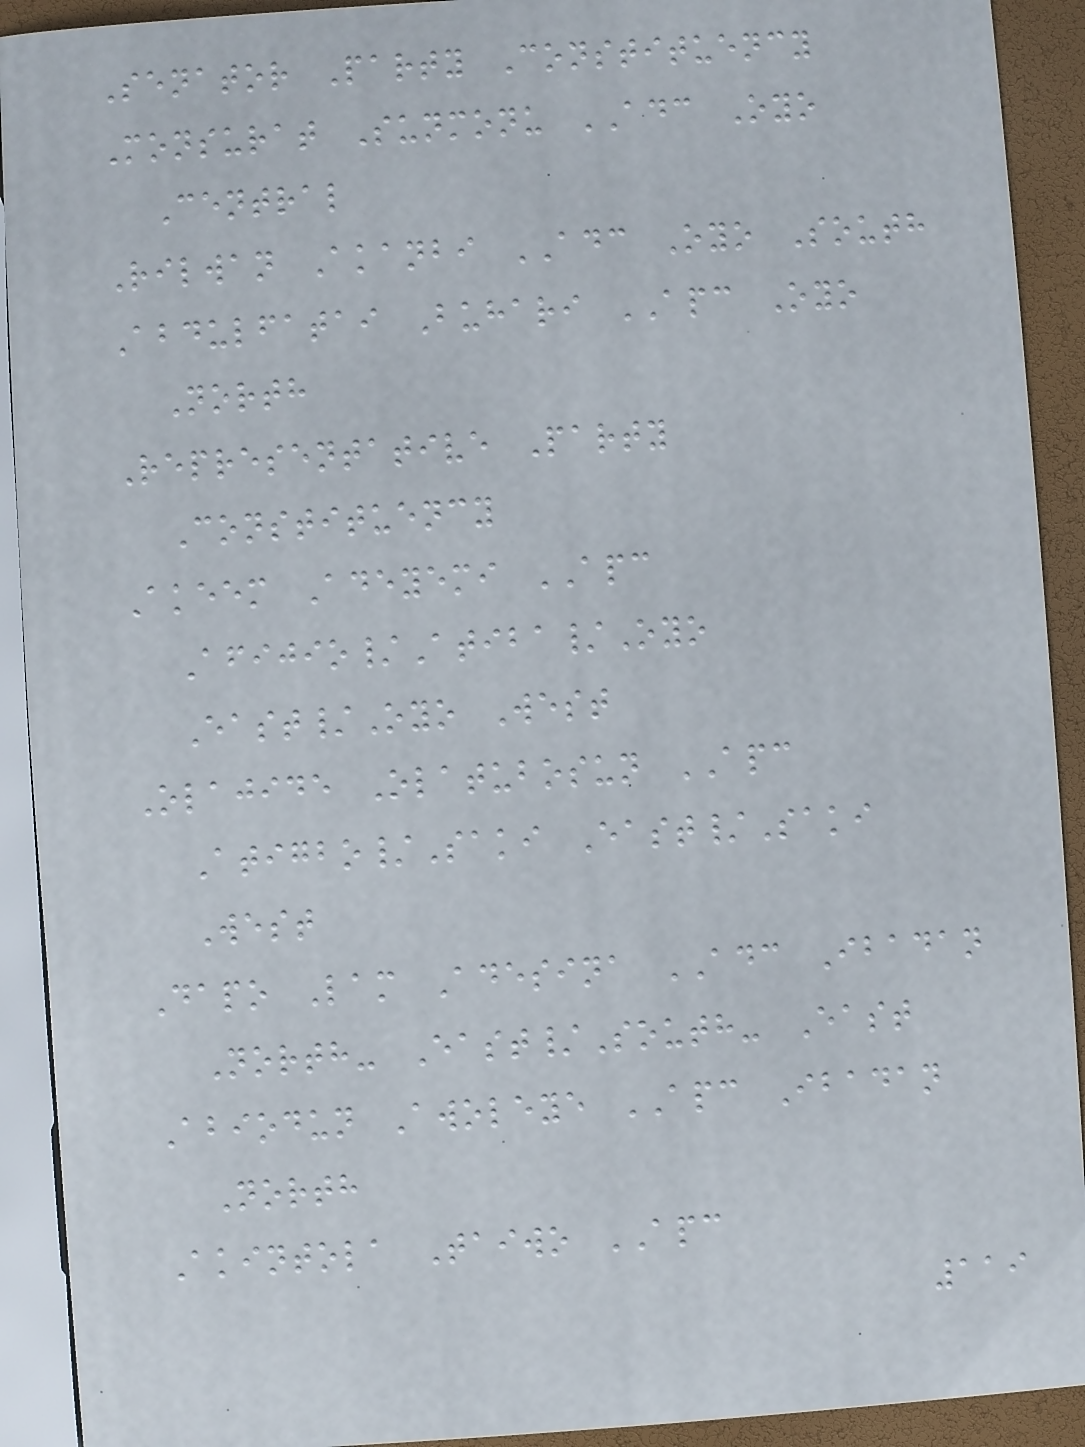Senator Party Constituency
Monsurat Sunmonu ADC Oyo
Central
Rilwan Akanbi ADC Oyo South
Abdulfatai Buhari APC Oyo
North
Representative Party
Constituency
Akeem Adeyemi APC
Afijio/Atiba/Oyo
East/Oyo West
Olajide Olatubosun APC
Atigbo/Saki East/Saki
West
Dapo Lam Adesina ADC Ibadan
North- East/South- East
Abiodun Awoleye APC Ibadan
North
Akintola Taiwo APC
119
